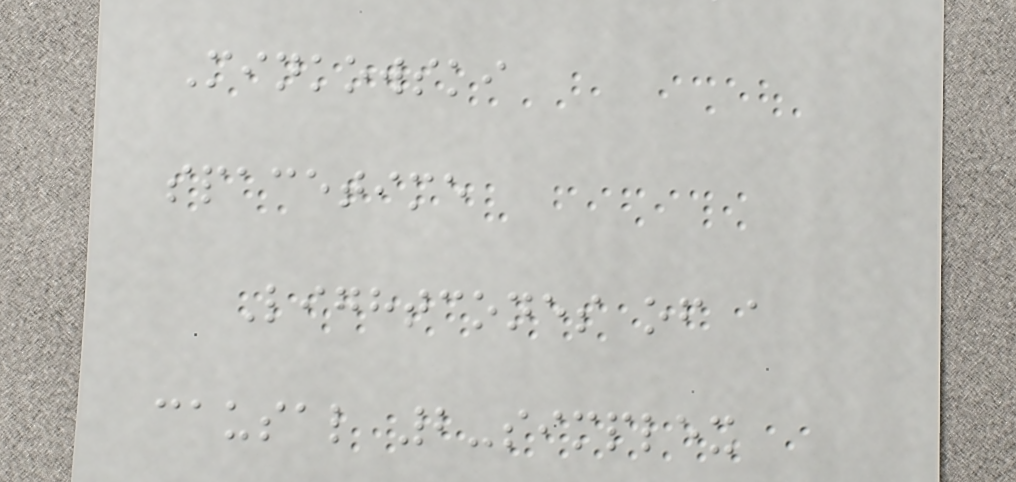Minkowski
spacetime
Lightcones of a
causal 2-simplex
